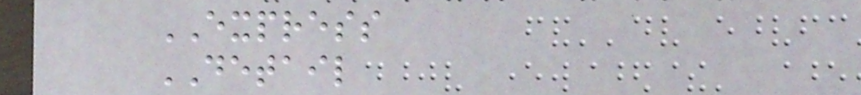EXPRESS
DETAIL
